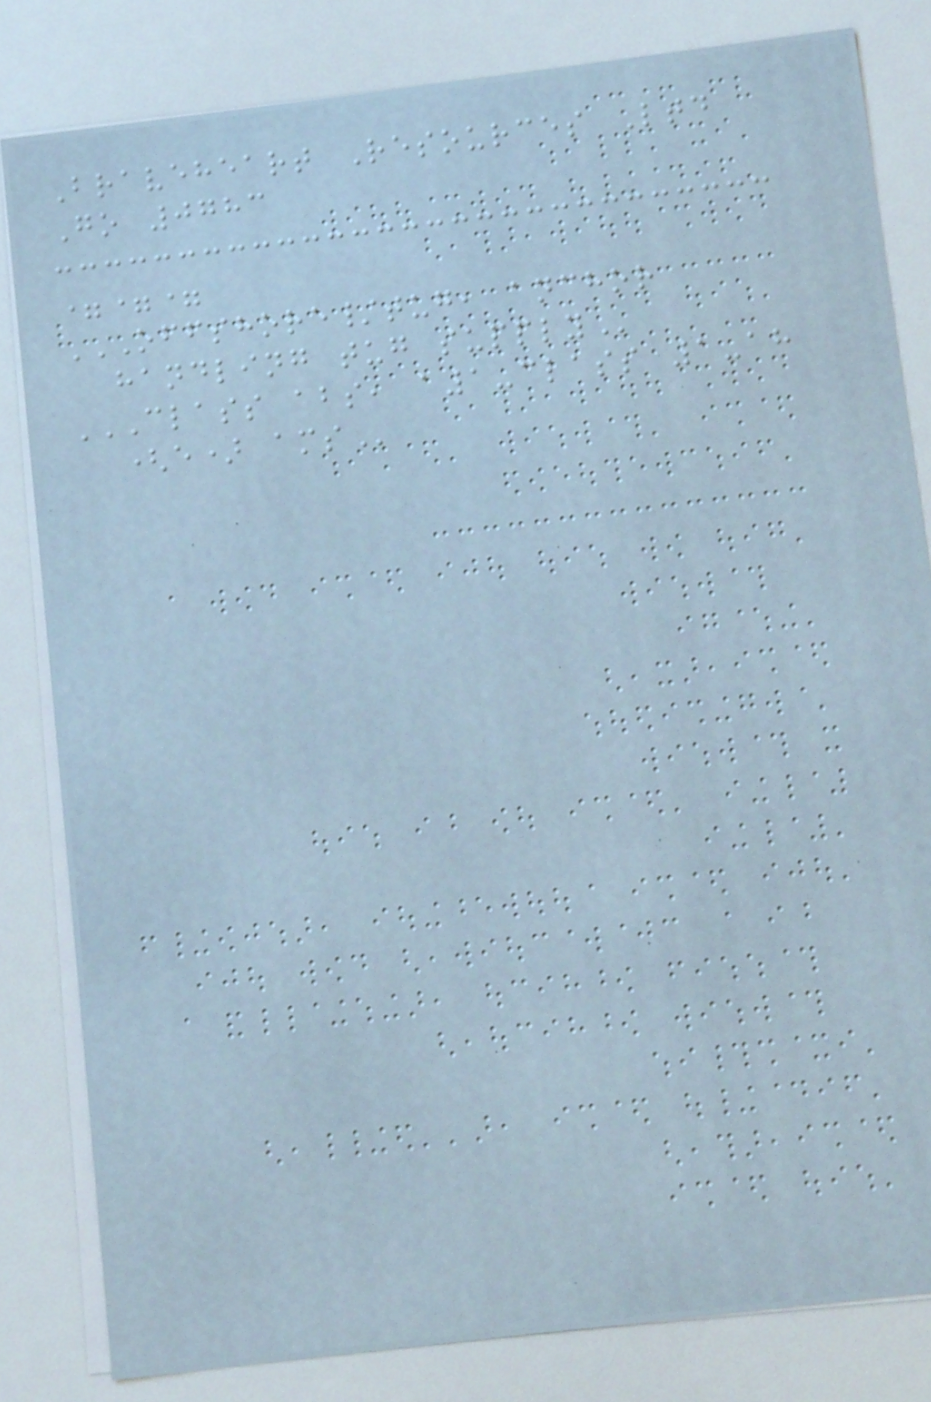Braveheart Resources Ltd
Go 0783
===
OFFSHORE/TUG, ANCHOR
HANDLING TUG SUPPLY
CLASS ABS, A1-CLASS 1-AH
(E) AMS
